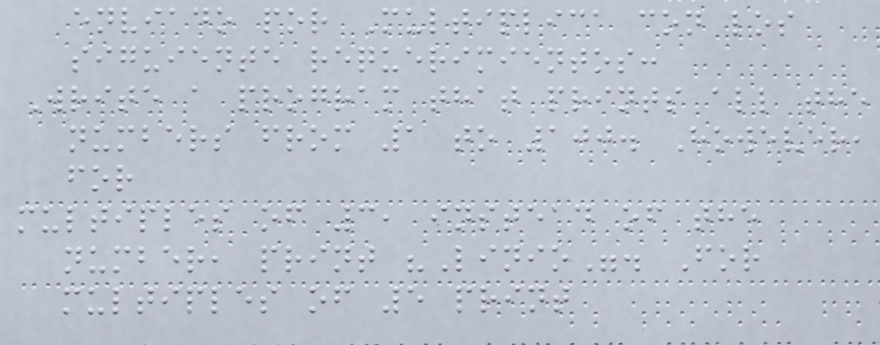enviado por Multiplica con los
siguiente requerimientos:
Write a program that prints all the
numbers from 1 to 100. However,
for
multiples of 3, instead of the
number, print "Linio". For
multiples of 5 print
